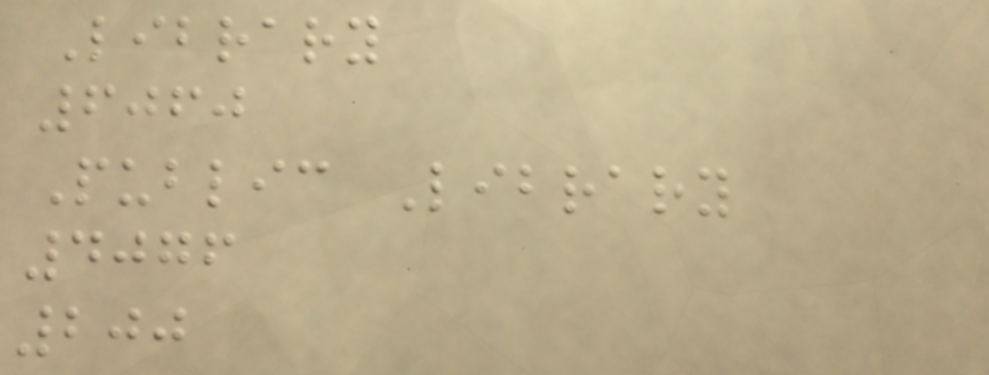Library
6060
Public Library
4076
200
